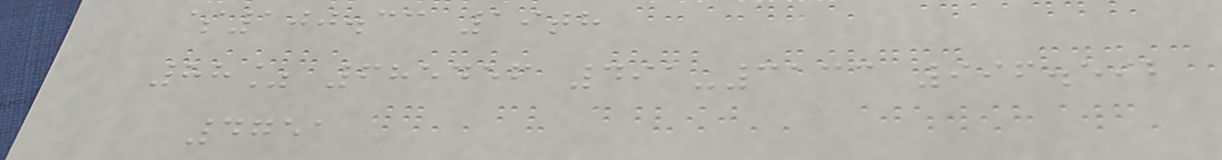$100.33 19th
88% 685456 491-3133 996.592
4751
